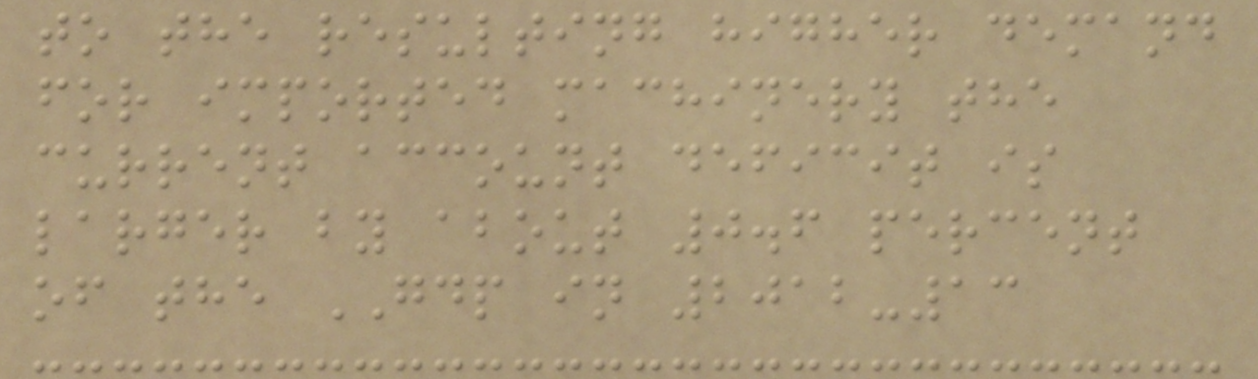to the resulting higher demand
for imported machinery the
current account deficit is
larger by about 0.6 percent
of the GDP in 2012-13
